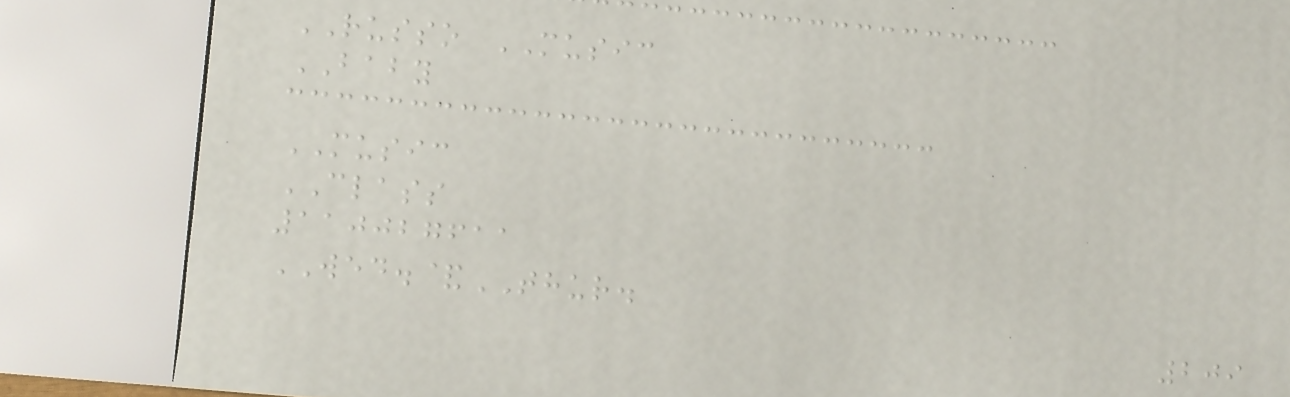RUSSO MUSIC
BABY
MUSIC
CLASS
110027611
WED.&THUR.
209
